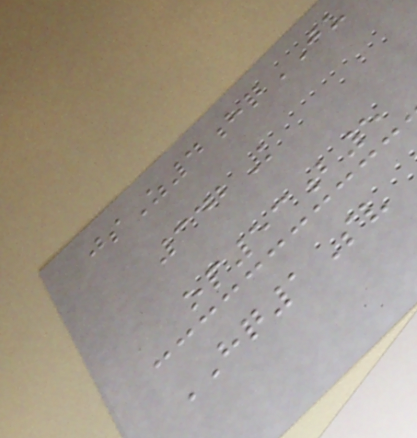jsZ4hqJU
342K
op53b5
HQ1Sv
